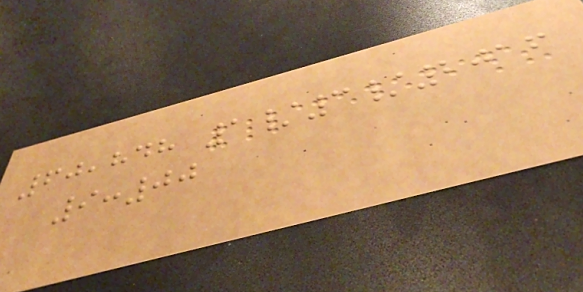60,848 1/3/2016
9:00
